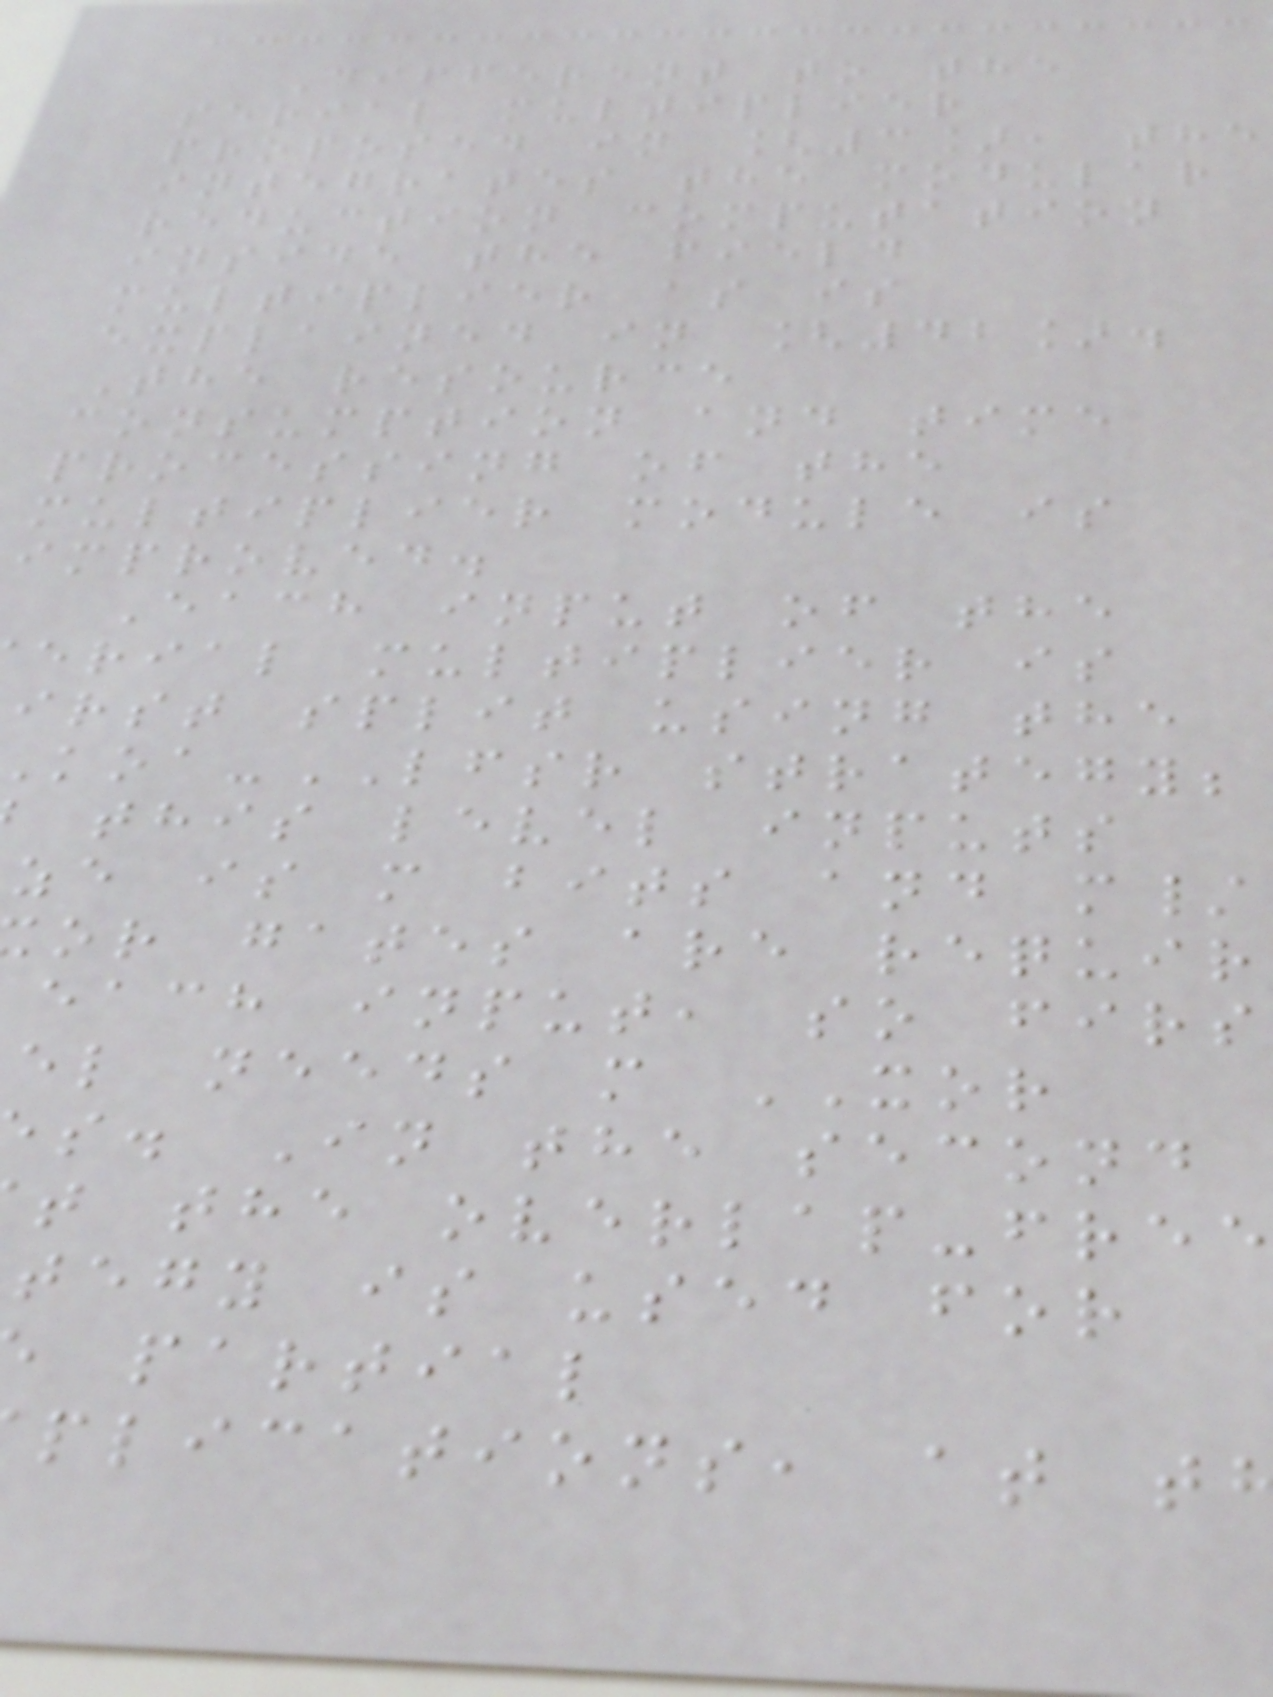Different to the
serial multiplier
proposed in [3], the
integrates the modular
reduction computation
inside the field
multiplier as is
explained in [42].
The resource
consumption and time
processing of the
multiplier module is
improved.
Each input of the
erial multiplier is
irst split using the
-LFSR strategy;
this level inputs
ze is m bits and m/
or gates are requir
each input, so firs
el needs m XOR
s. In the second
t the overlap-free
tegy is used for
partial
plications, at t
